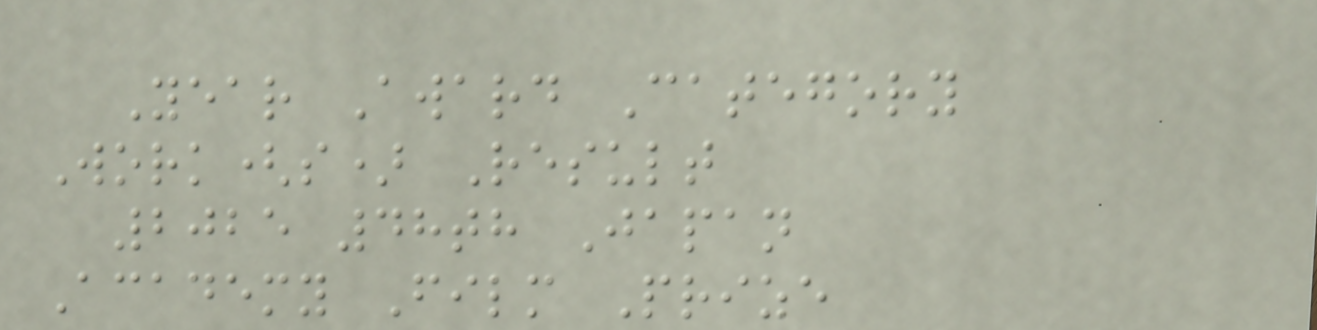Year Award Category
Work(s) Result
2025 48th Japan
Academy Film Prize
